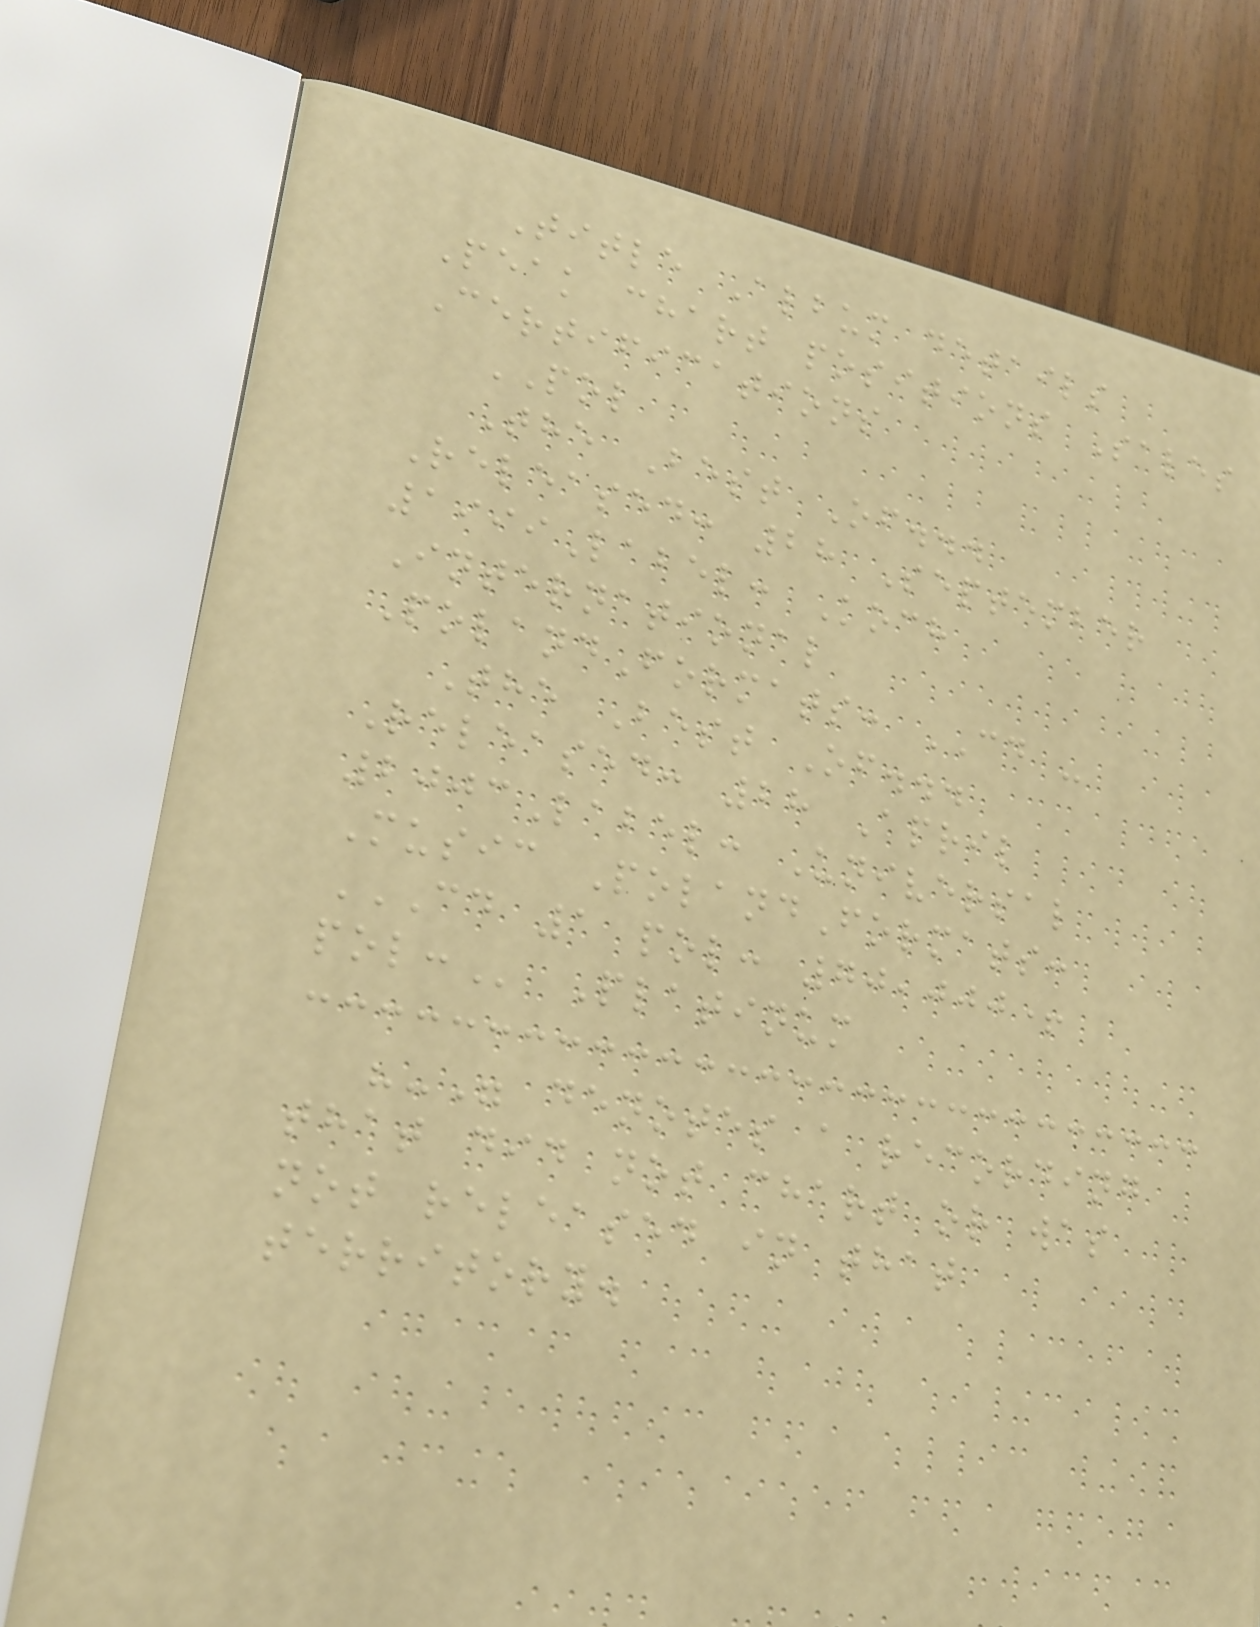Title Album details
Peak chart positions Sales
Certifications
POL
The Best Of...
Released: 28 September
1999Label: Koch
International
PolandFormats: CD -
The Best Of...
Released: 28 April
2003Label: Universal
Music PolandFormats:
CD 1 POL: 70,000+
POL: Platinum
"-" denotes a recording
that did not chart or was
not released in that
territory.
